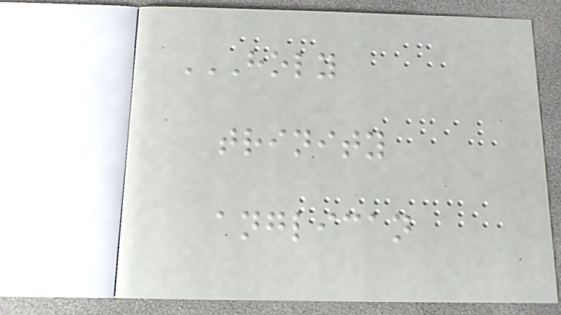HOLY
TRINITY
ANGLICAN
